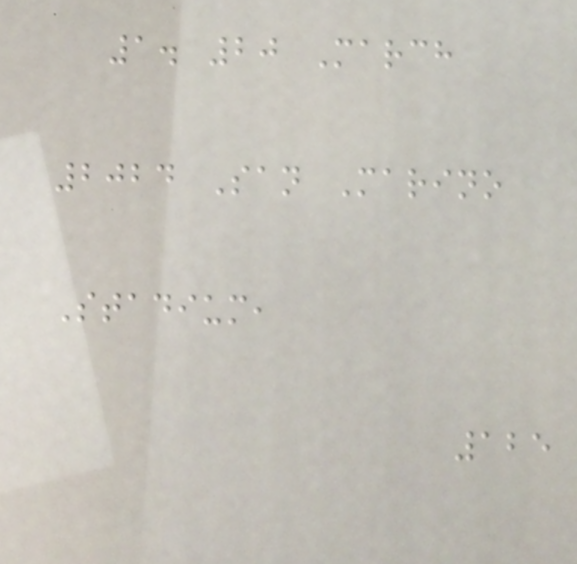1. 20 March
2024 San Marino
Stadium,
125
